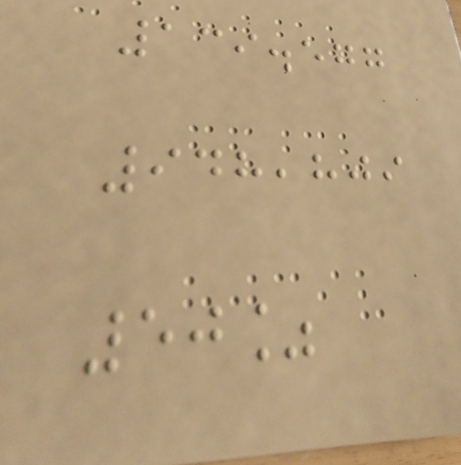139.577
948,809
50%
